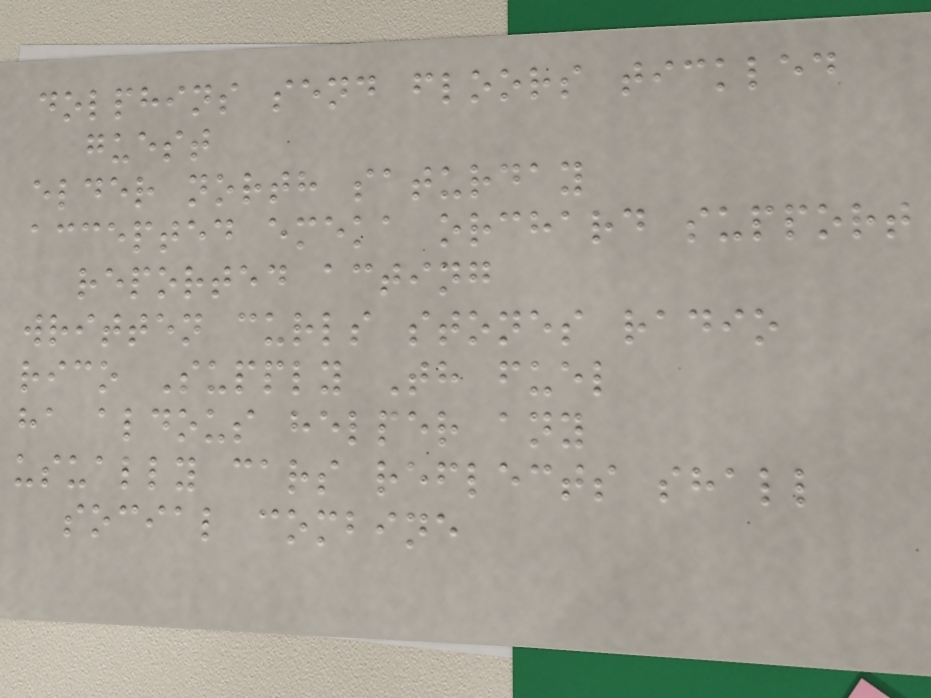dolphins send floors tickled
guest
elder north saturday
accepted emeka orchard support
reported acting
written curls stones radio
rico Supply Th fuel
ha aldous helper any
usually cars reflects shall
social combine
